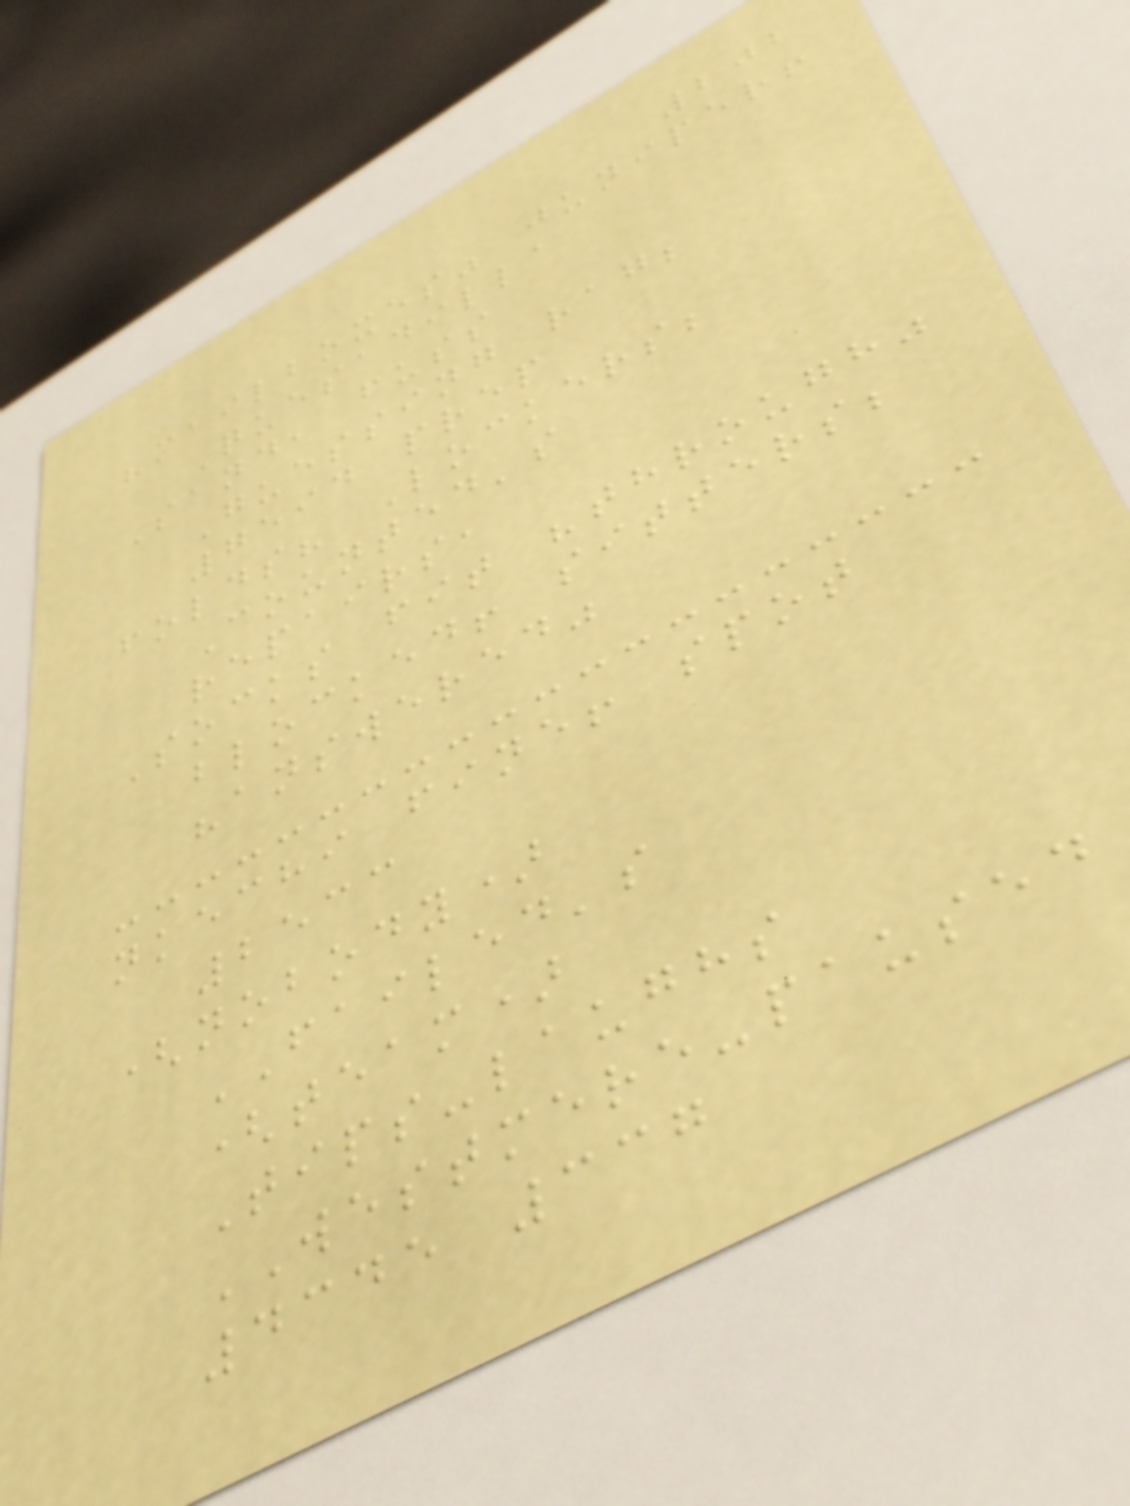202
"mailboxes" juniper!
Quesadilla
Sand, fuss
Guessing rag;
7594 prep
folds? Lockers;
Counted's
repairs,
Socks fit "through"
blocked! sitters;
"answered"
nkechi fine! spot
2533
(nobody)
FAILED's
(team)
Tips-laughs
WESTMERE-paused
4345 337
